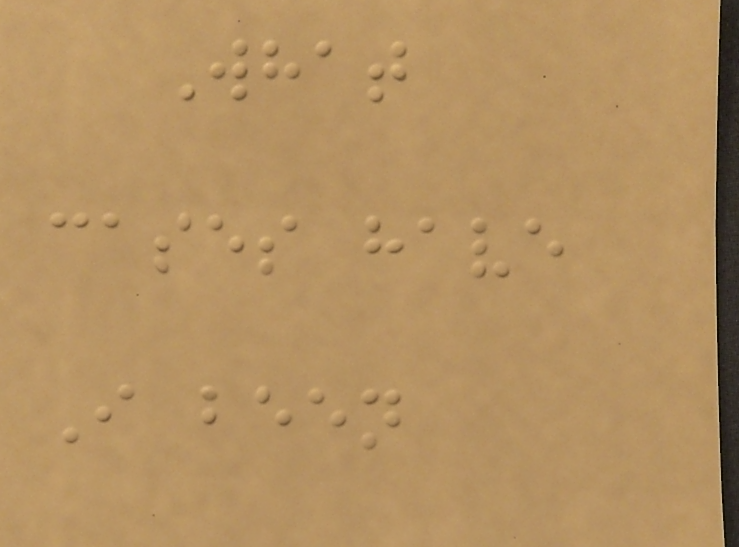What
cases have
I been
